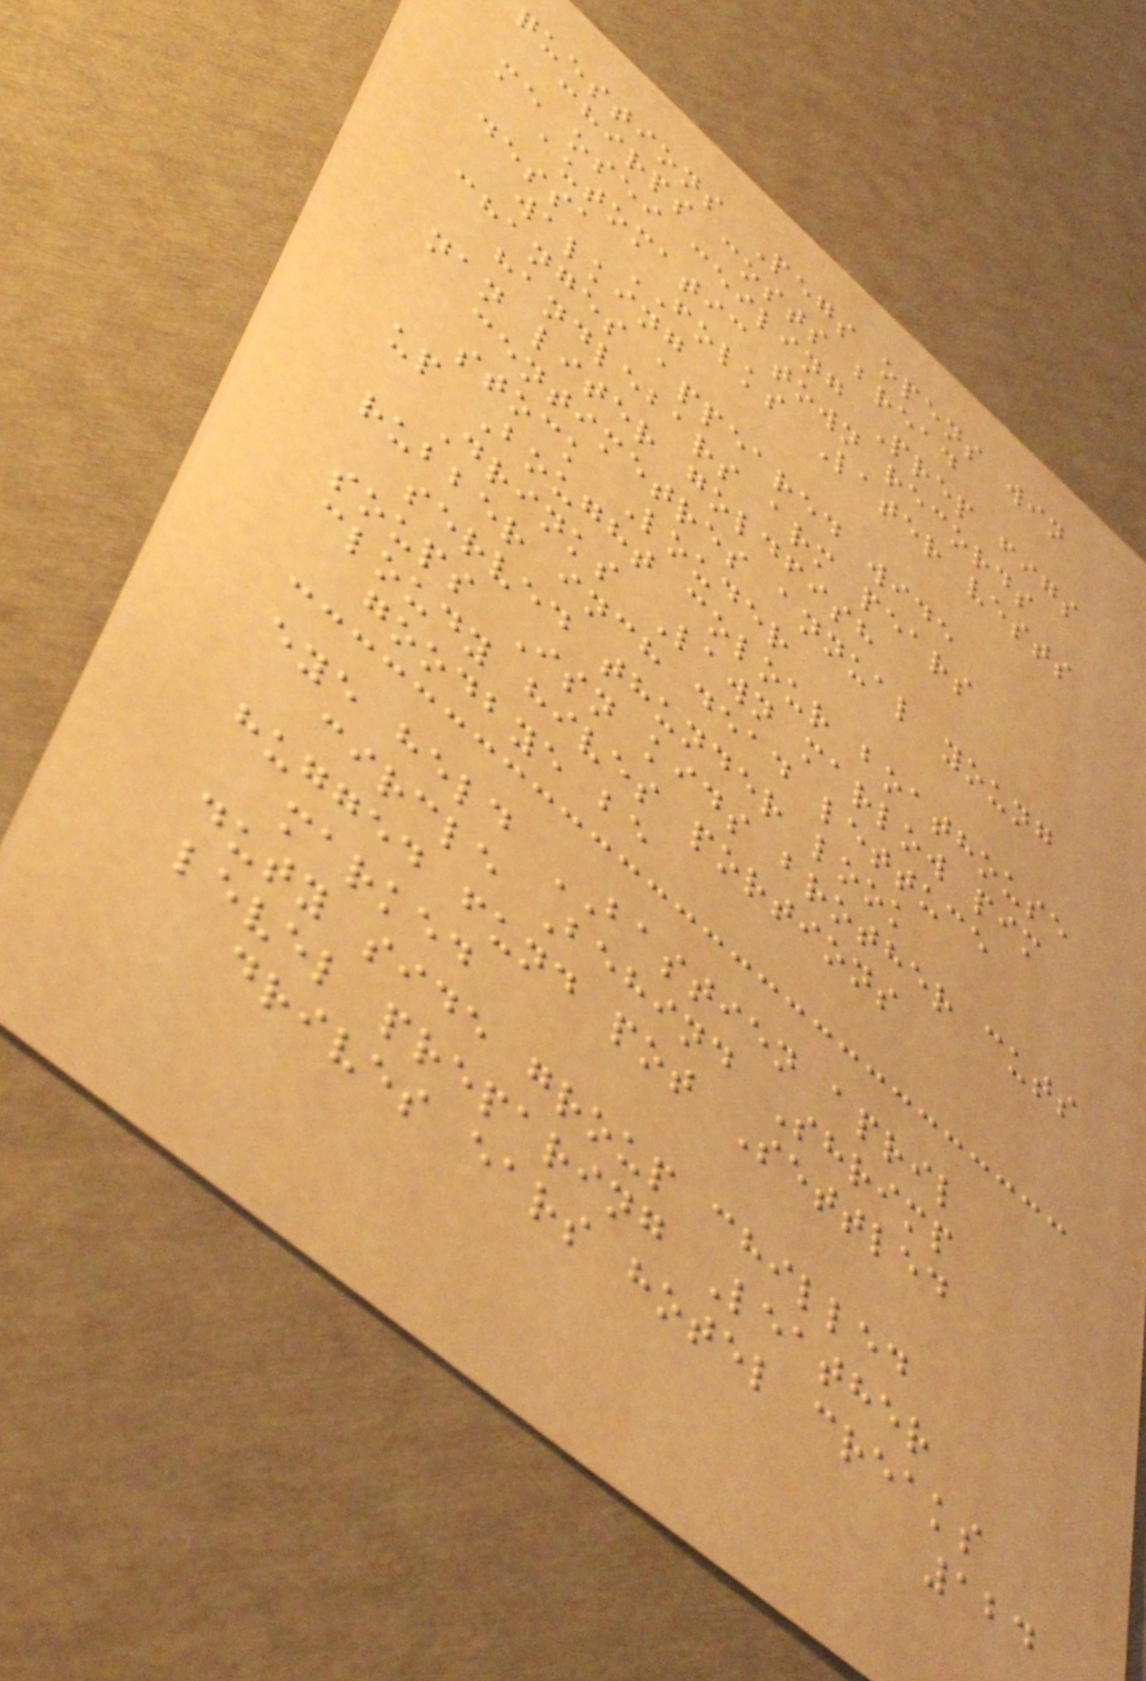questions Pegs opens win
chirps costs bread
me osei ceiling Prep figs
automatic town records
dessa FOLKS Later vests
walking
changes appeared wide
handlebars arm pears
nan liter goldfish
centimetres annual young
stock Louder
up Bought colour boathouse
Drinks Lawn marlow pim
rubber inch dead lettuce
served thunder look
soups Isn kids brother cuts
cloudy hives portions
goodbye be
eye held BASTIEN april
circle Behind Shrimp
hugged fund pot Settled
marked
duty side group chilled
level preparing Leather
drives ears hotel creaks
124
